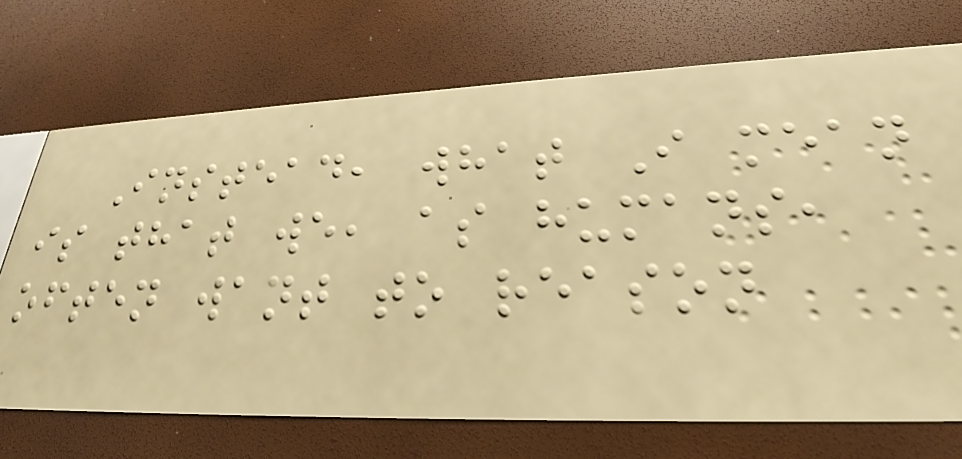Instead, what I mean
is that we, as humans,
often want to reason
